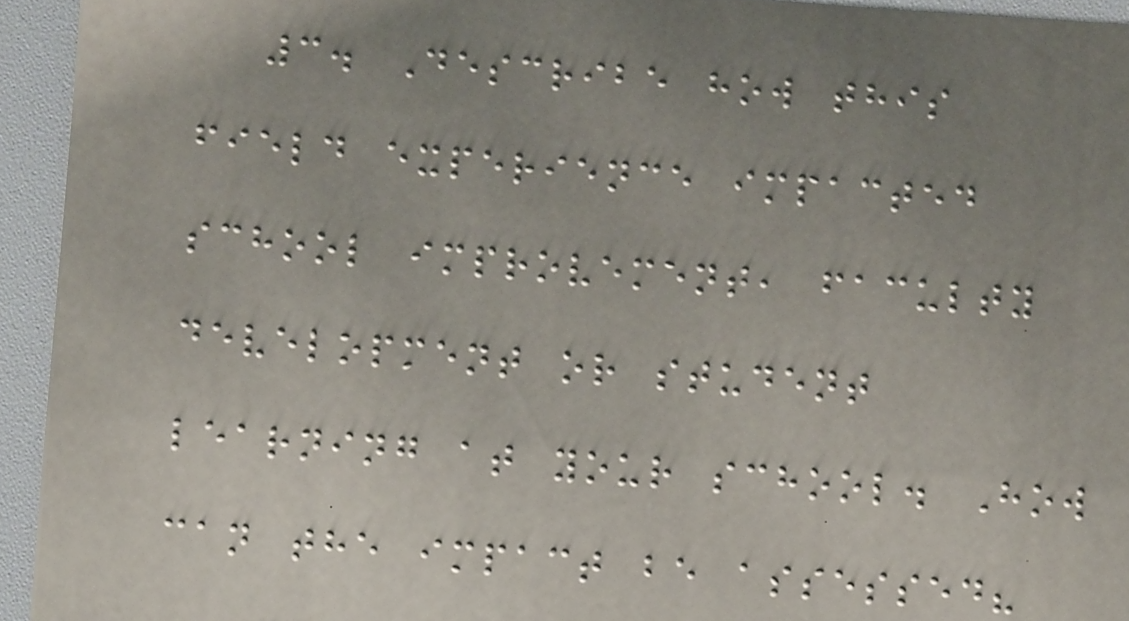3. Describe how this
field experience impacted
school improvement, faculty
development or student
learning at your school. How
can the impact be assessed?
